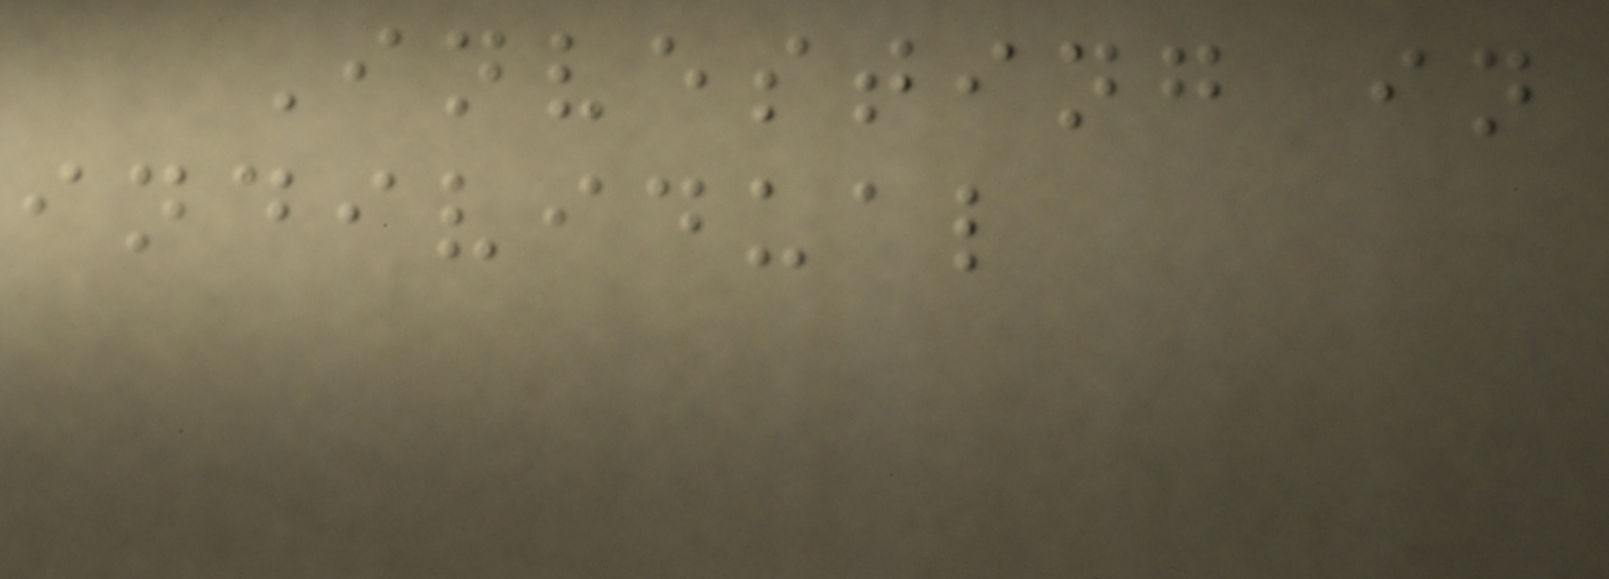Investing in
individual
